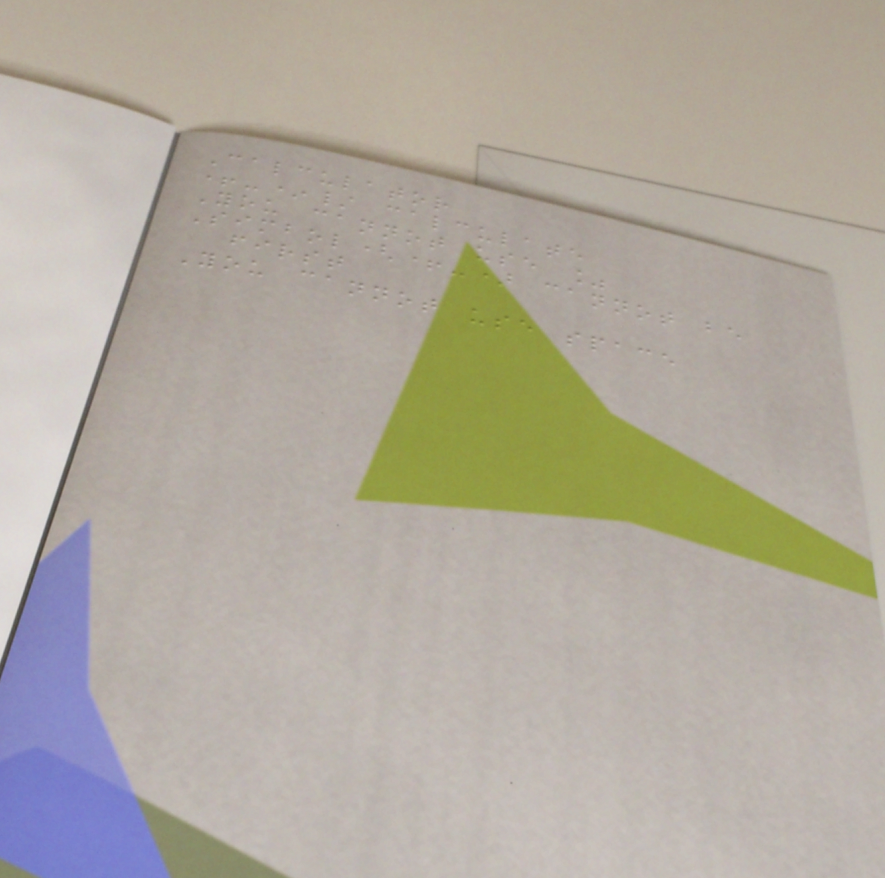Calculator
+-*/ calculate
You cannot use %
Simbol(+-) cannot be
first
You cannot use space
